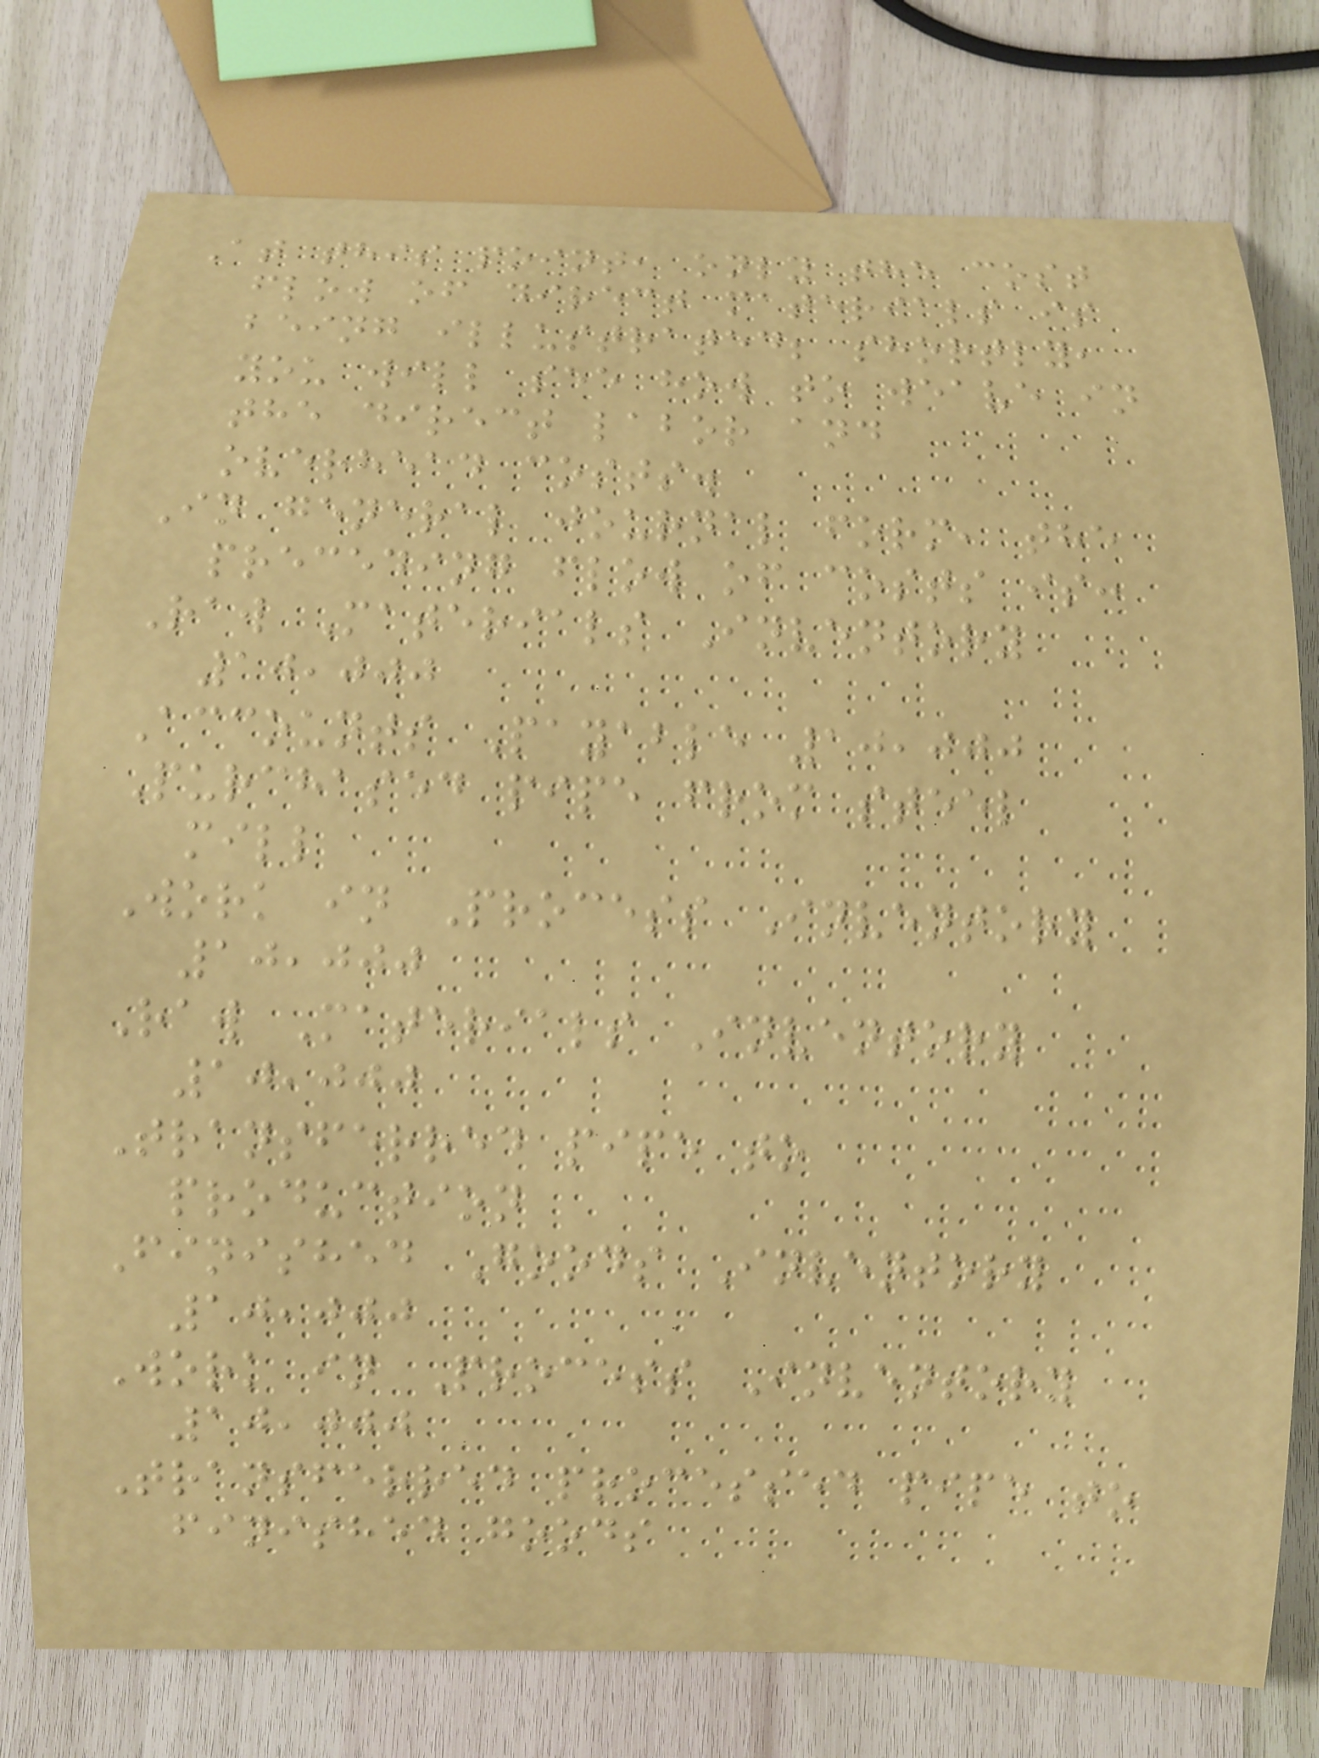At this point, only the cost
flow of direct materials is
being illustrated; shortly,
you will see how to weave in
the direct labor and
overhead costs.
In general journal form, the
preceding flow of costs is:
Raw Materials Inventory
10,000
Accounts Payable 10,000
Purchased pipe from steel
mill
Work in Process Inventory
10,000
Raw Materials Inventory
10,000
Transferred pipe to
production
Finished Goods Inventory
10,000
Work in Process Inventory
10,000
Transferred processed pipe to
finished goods
